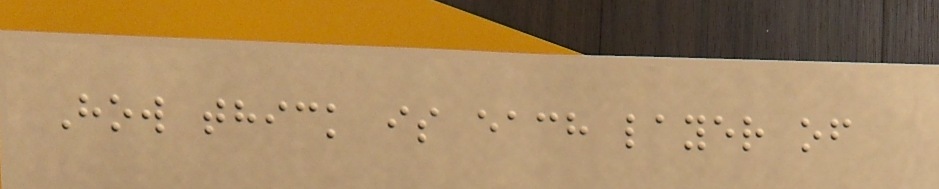How thick is each layer of
